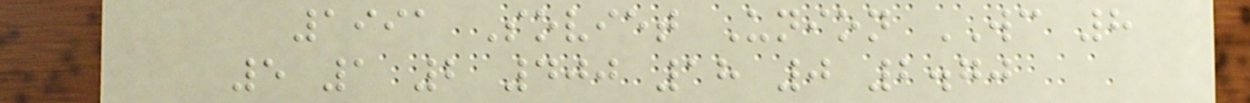1991 Soviet Union WC 8
5 1 2 400 18 0 2.70
